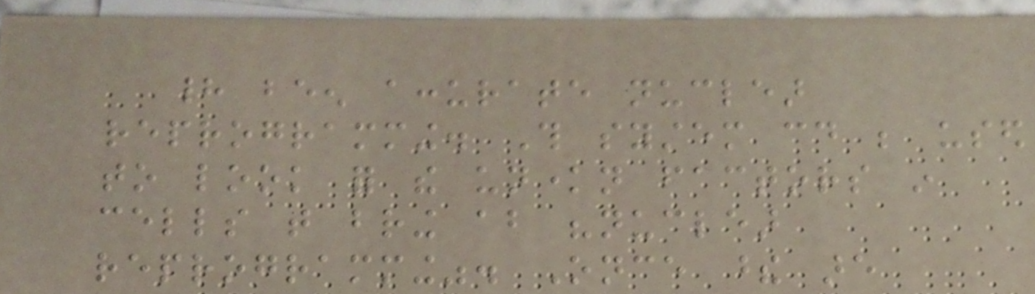had been accurate nuclear
reprogramming. This system could be used
to look for the unknown factors in
cells that bring about "nuclear
reprogramming". Once these are
